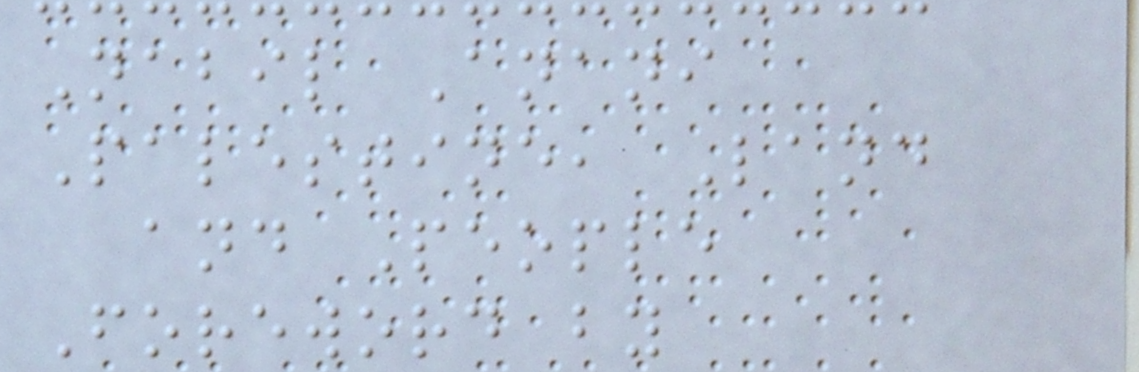Nabil Anani
Palestine, Land
and People
Foreword by
